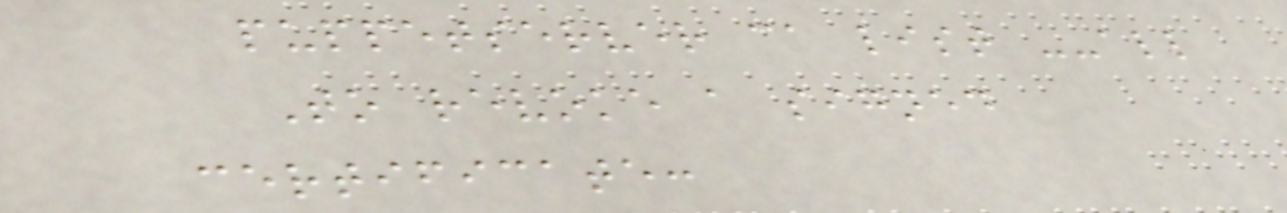puppetserver ca list --all
To revoke a signed
certificate:
